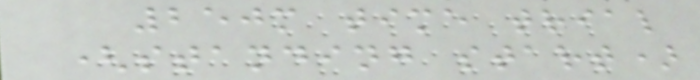250m time trial
(standing start)
